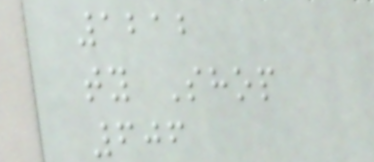1212
ty Shop
606
